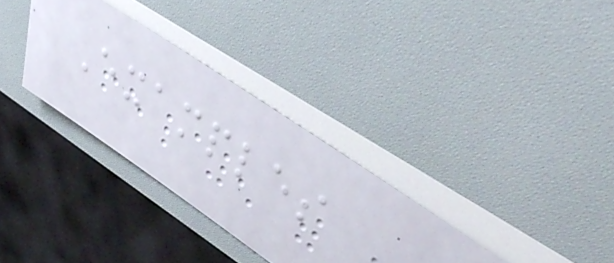Examples
